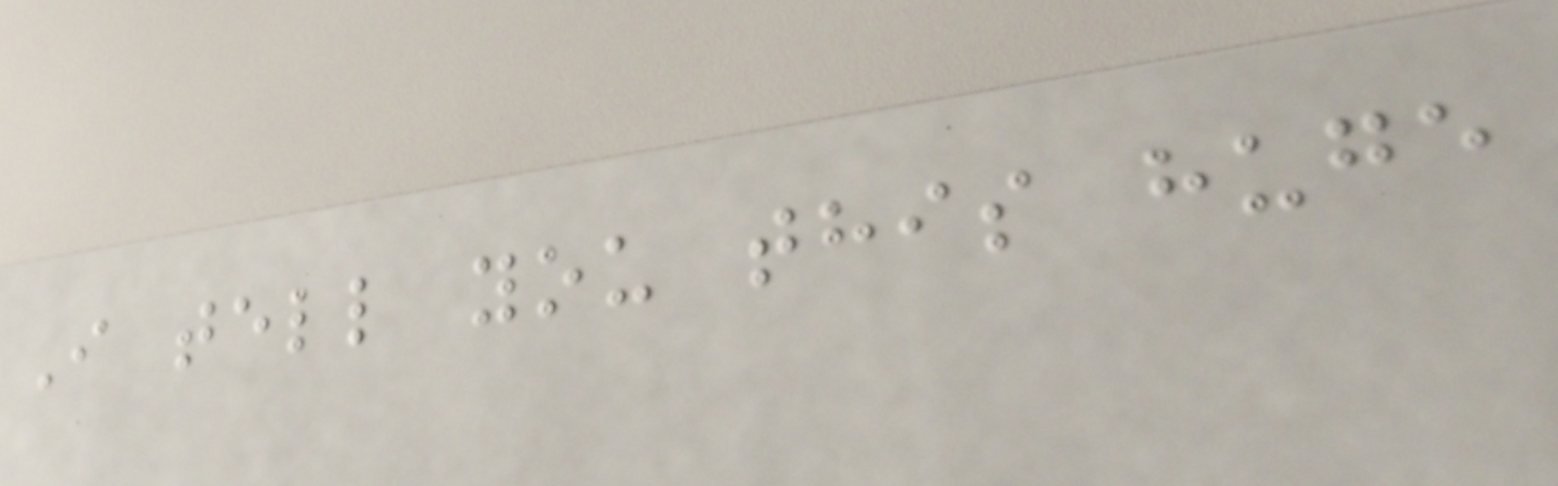I tell you this huge
